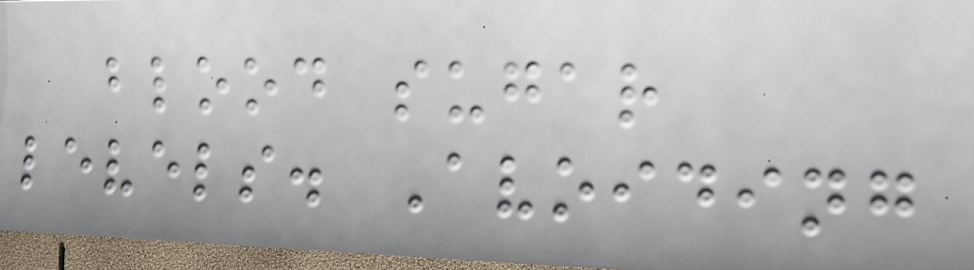blood sugar
levels. Avoiding
